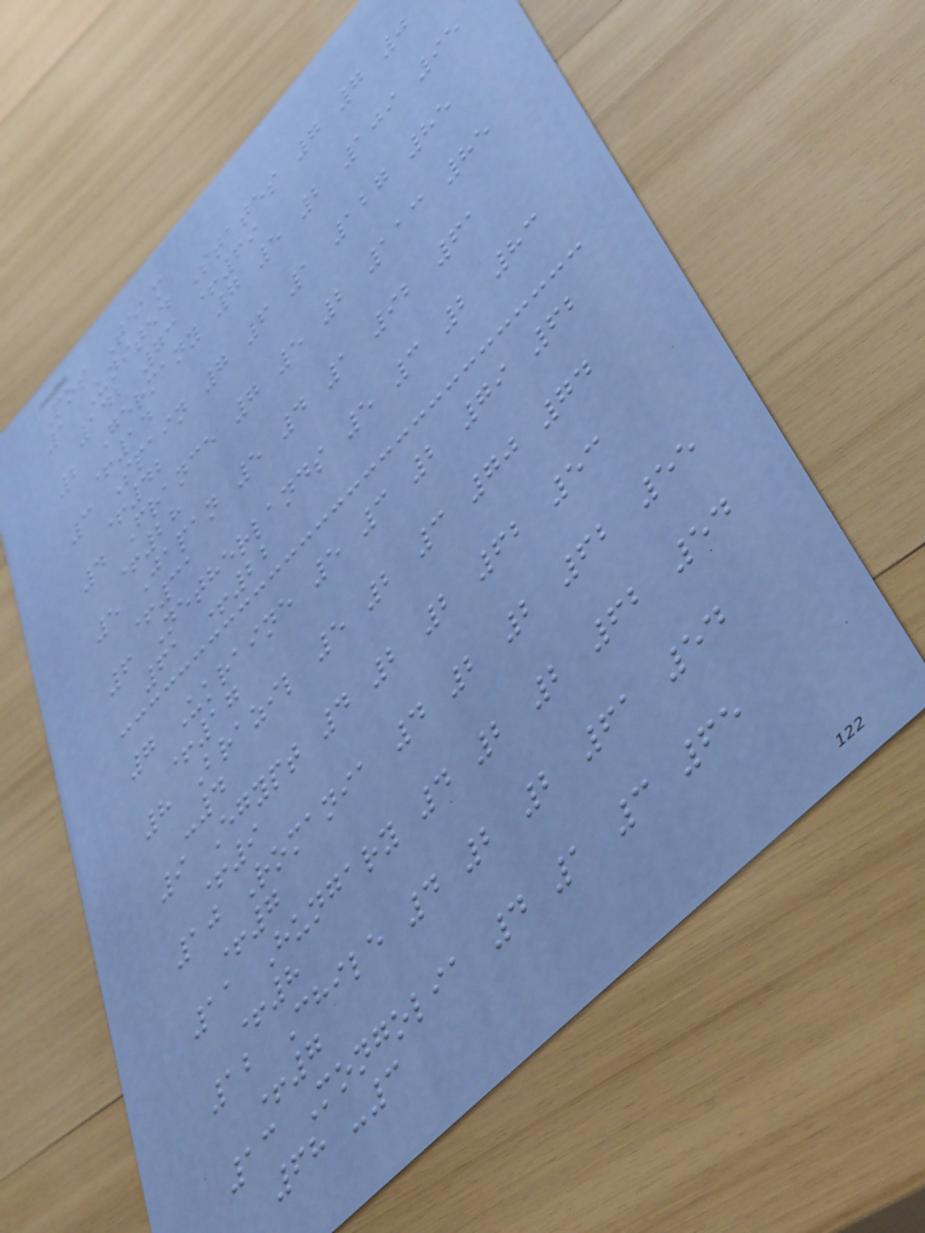Pos Team
1 United States 7 7 0
142 73 +69
2 Germany 7 5 2 109 95
+14
3 Spain 7 6 1 127 85
+42
4 France 7 5 2 113 85
+28
5 Japan 5 4 1 92 61
+31
6 Netherlands 5 3 2 83
61 +22
7 Ukraine 5 3 2 79 62
+17
8 Brazil 5 2 3 70 74
-4
9 Egypt 4 2 2 62 53
+9
10 Romania 4 2 2 62 55
+7
11 Hungary 4 2 2 62 54
+8
12 Chile 4 2 2 61 54
+7
13 Mongolia 4 1 3 65
68 -3
